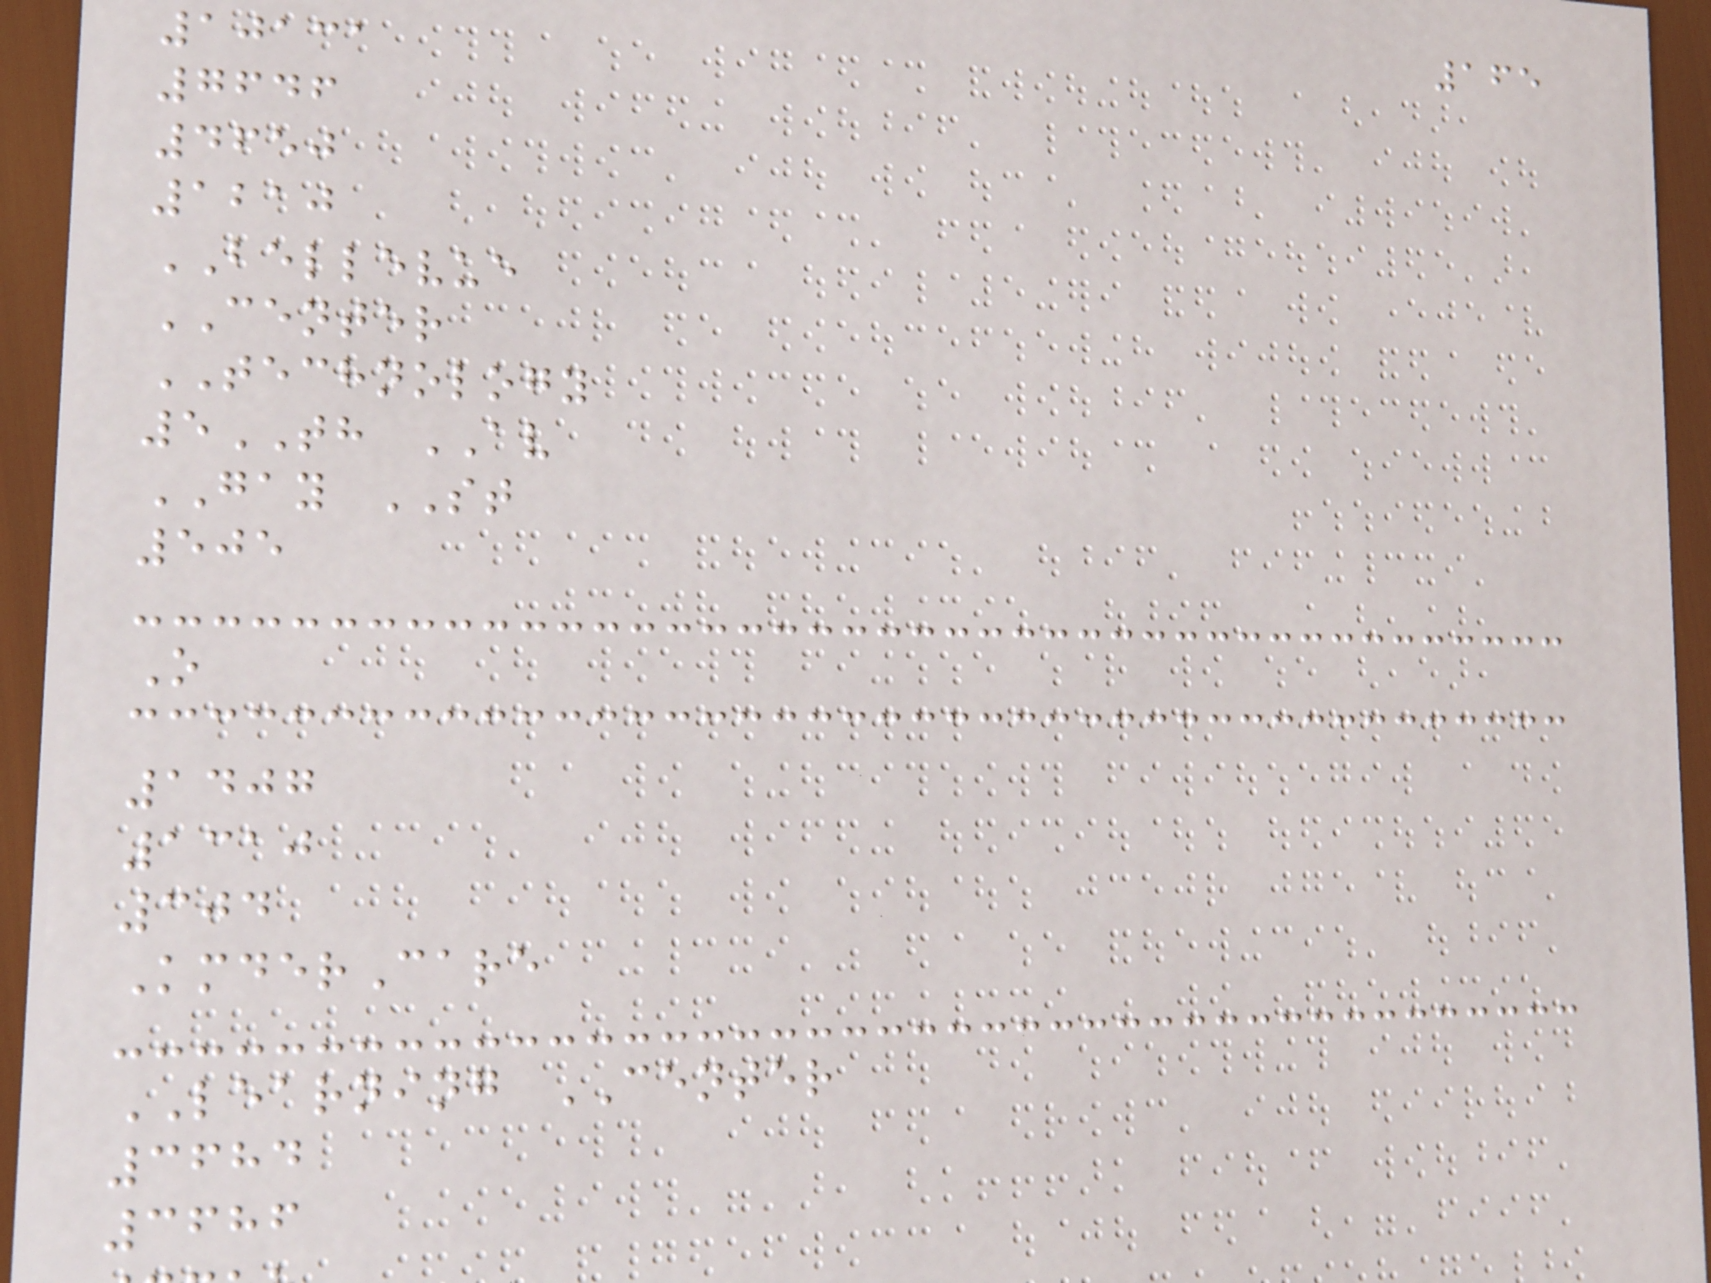165
10131
7646
4650
1210
BELLEVUE
CENTER
TECHNOLOGY
5TH AV
GAY ST
505
O
1407
1310
304
KmderCare
LEARNING CENTER
3684
3686
